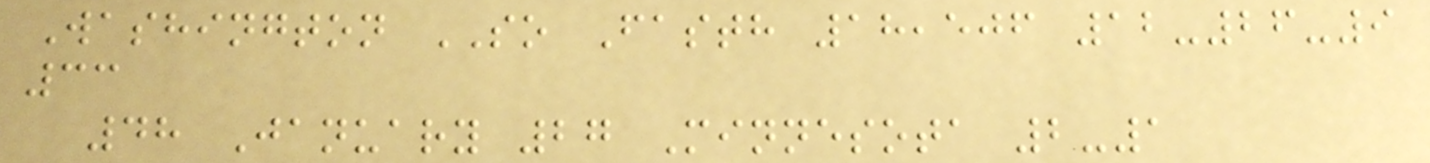Washington SO Fasth 18,506 12-26-9
33
48 January 27 Minnesota 2-1
